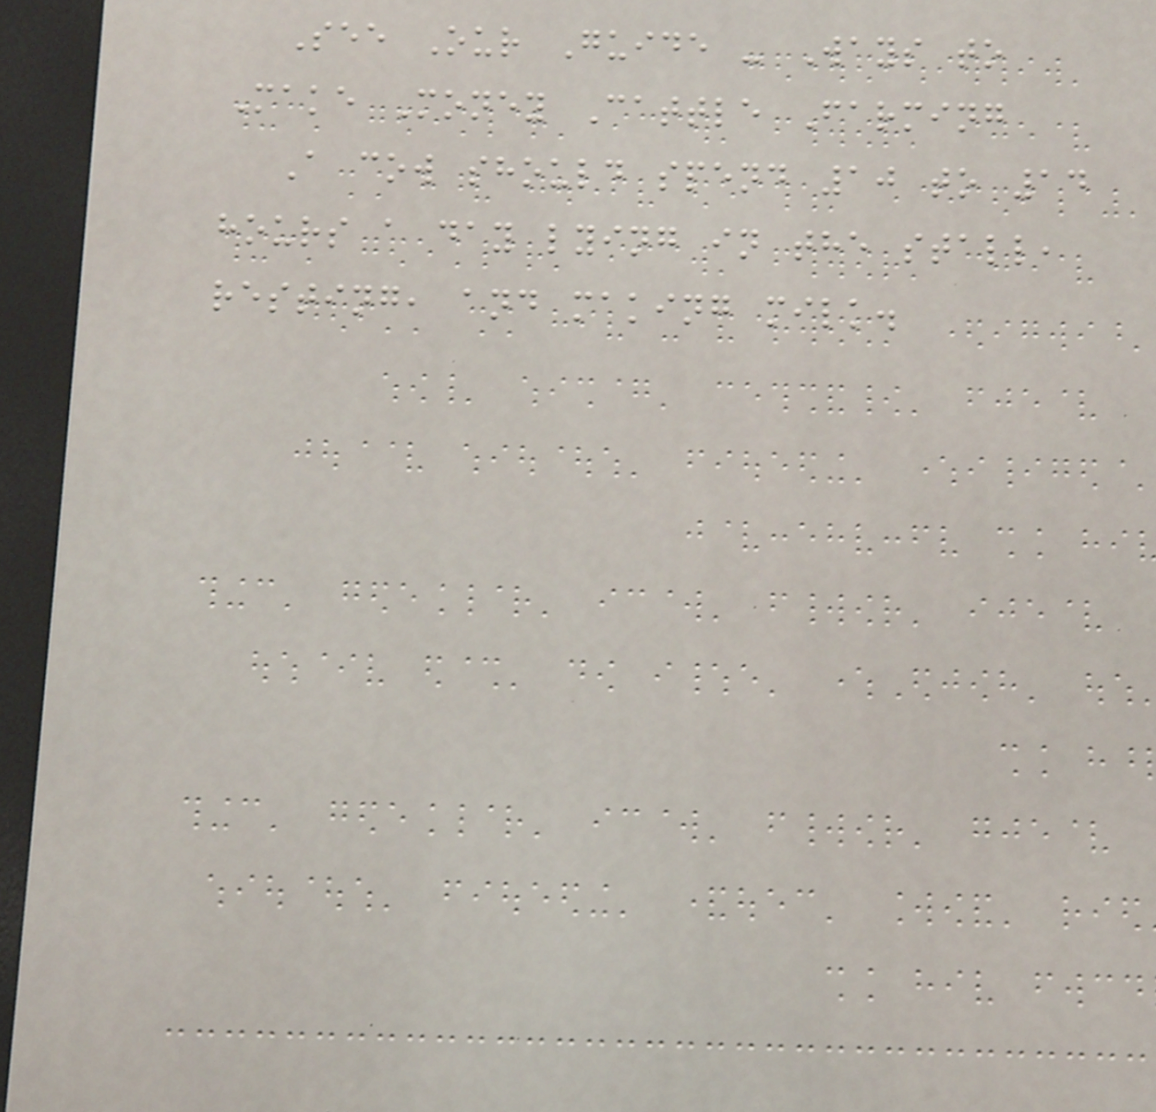See Our Guide - Ways to
Make Money Cattle Farming
A cow should spend 10 to 14
hours a day lying in the stall,
resting, and making milk.
